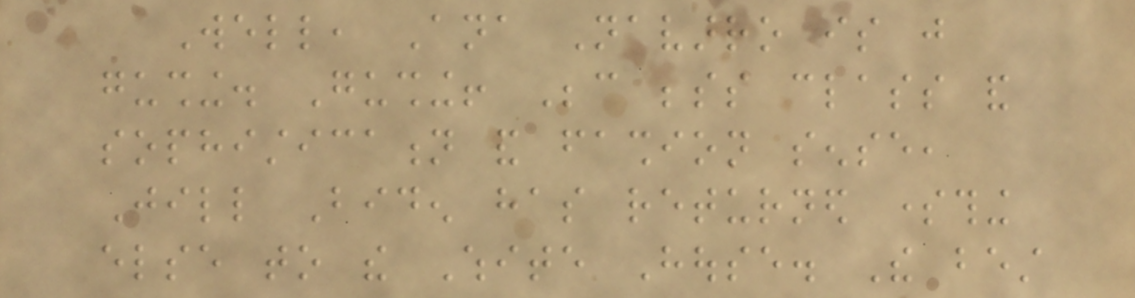Well, Ana Navarro is just
gushing. Gushing! Because besides class and
sophistication and fashion sense,
Jill Biden has returned something
else to the White House. The best
